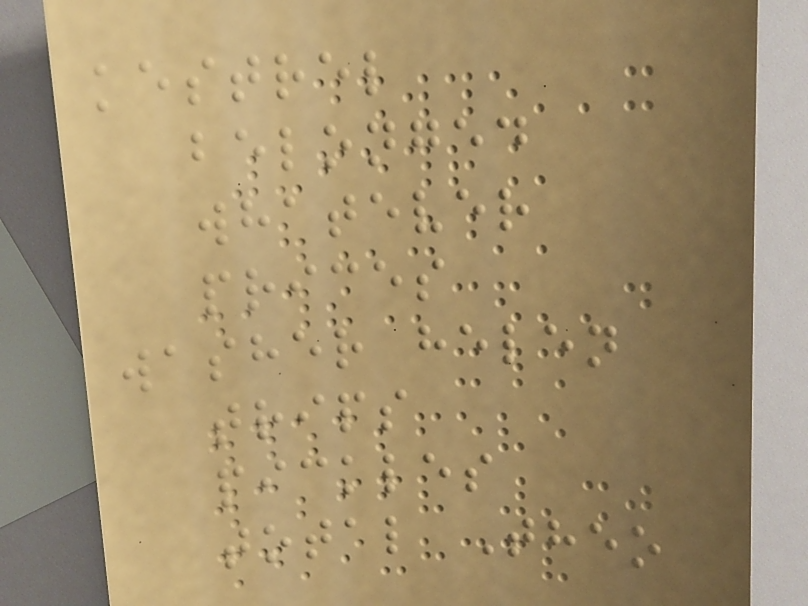kestrel
belonged
whatever
prices
washer helen
trips
pickles
total Theo
